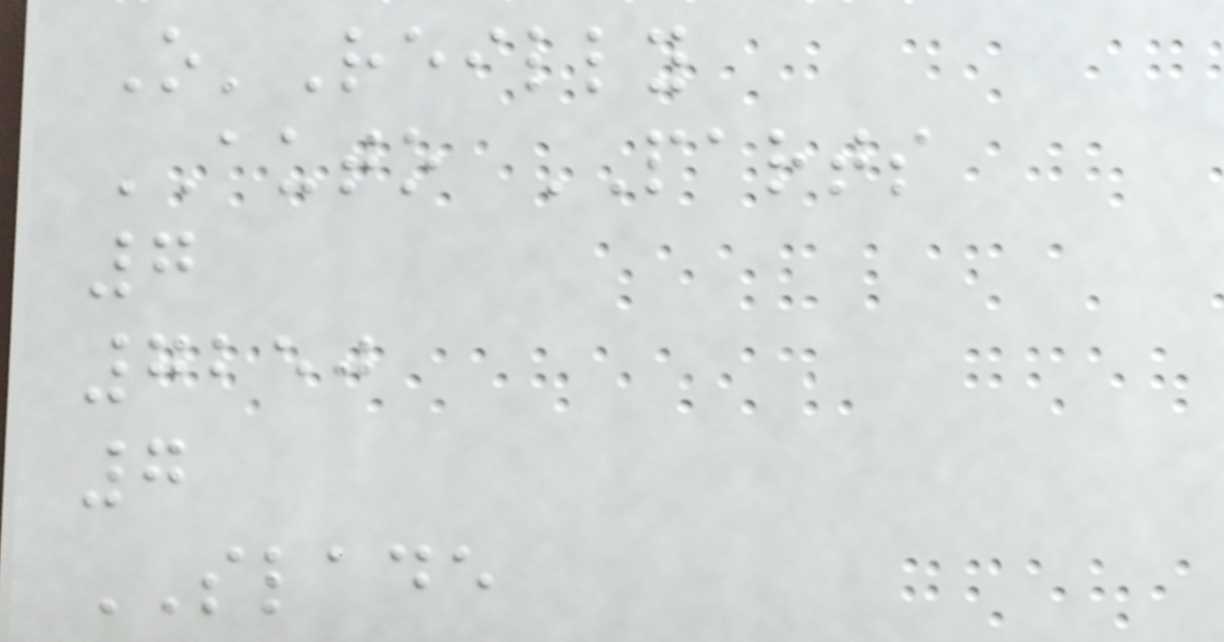O'Reilly
AUTO PARTS
7
7250
7
SLADE
